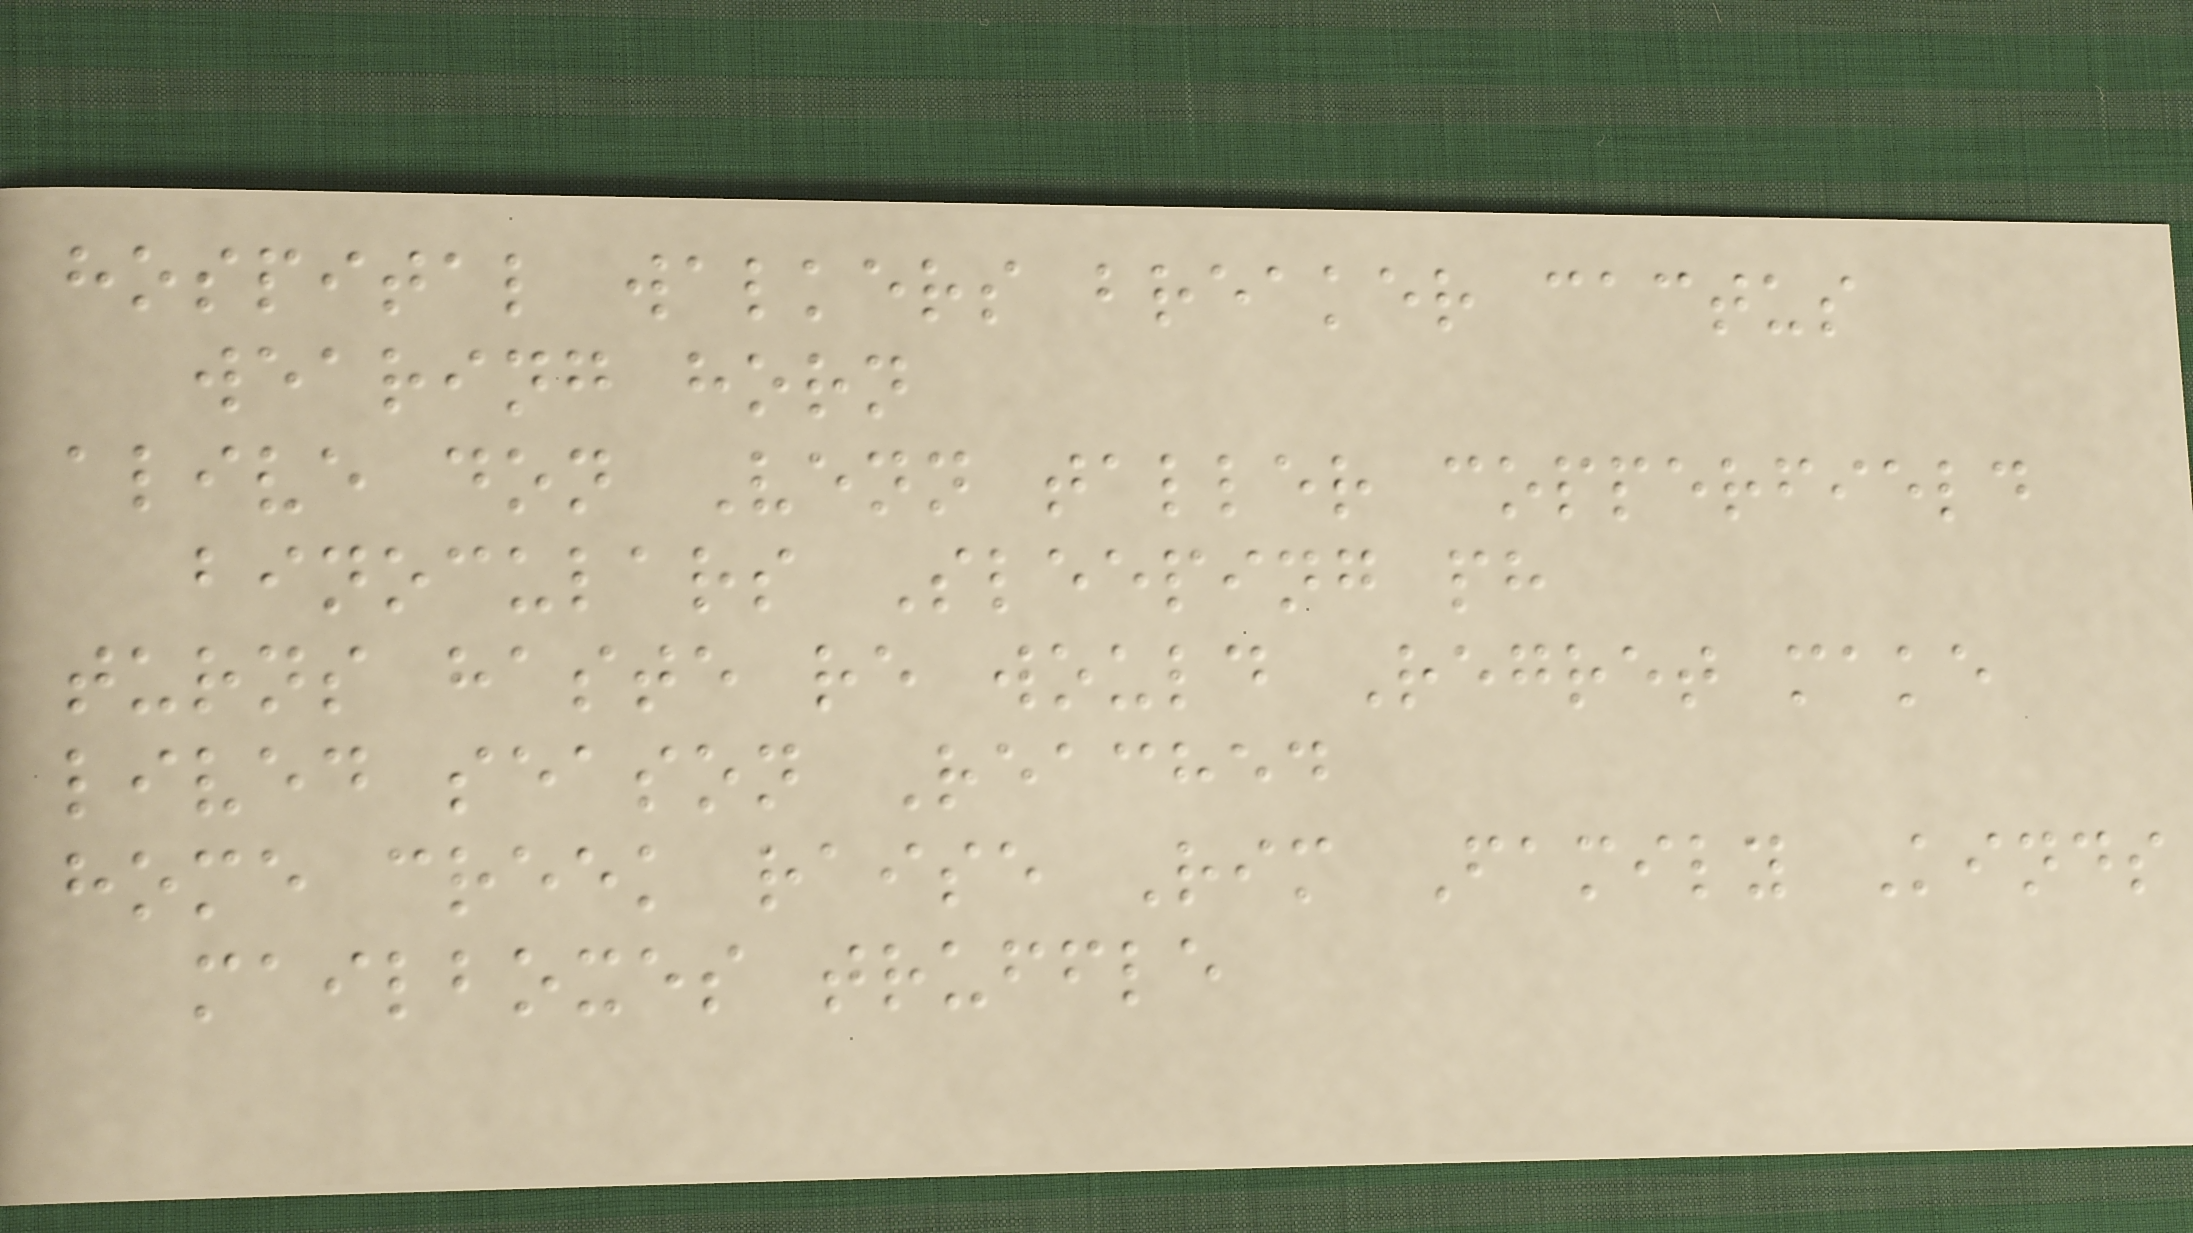hospital walkers breaker cactus
wearing horn
alive don Venn taller copperfield
binoculars Sleeping ph
turns haste re would Regret make
lived season Reached
home creek raise Rim Family Kinds
mailboxes truffle
